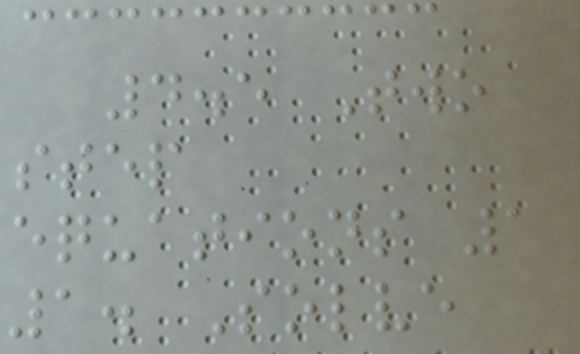4.5 Two
step
equations 1
1. Solve
